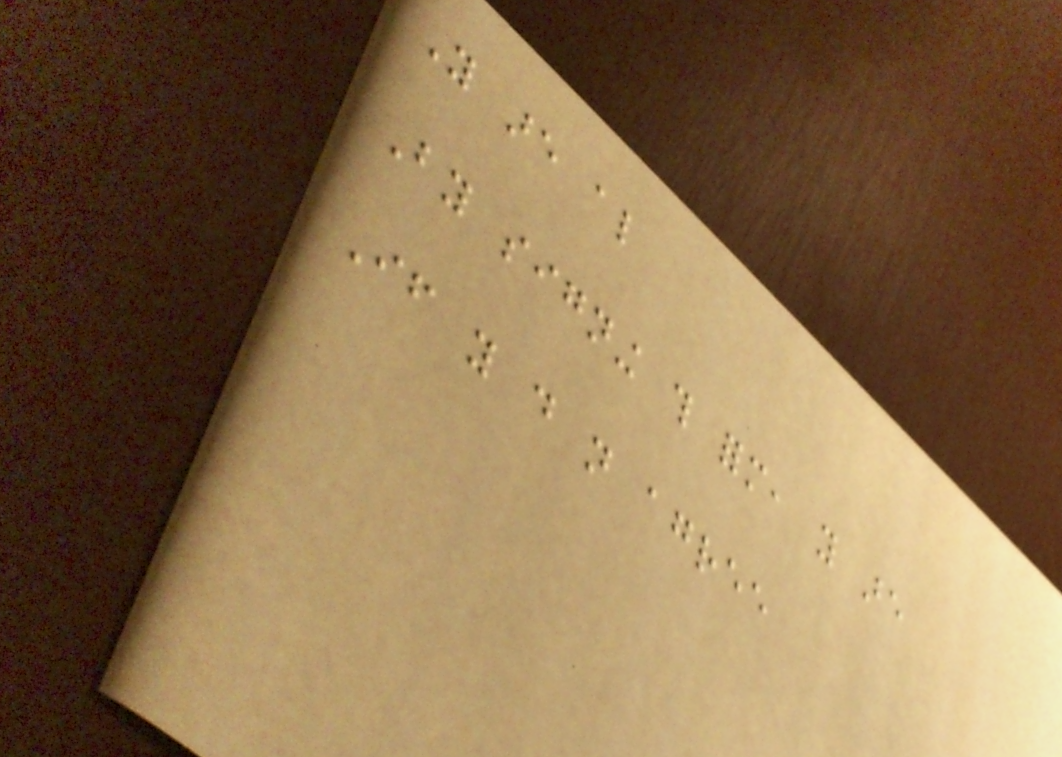You are also
By signing this form, you are
If you do not agree
